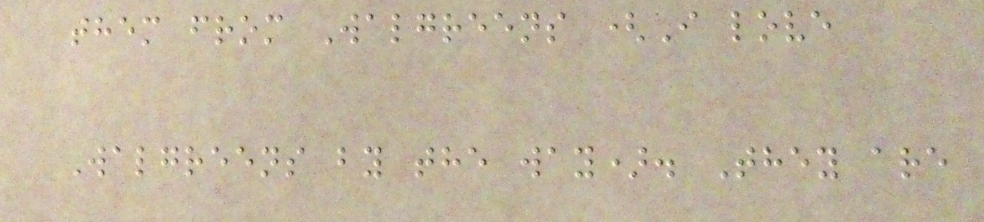them from Walgreens (I love
Walgreens by the way). They are
